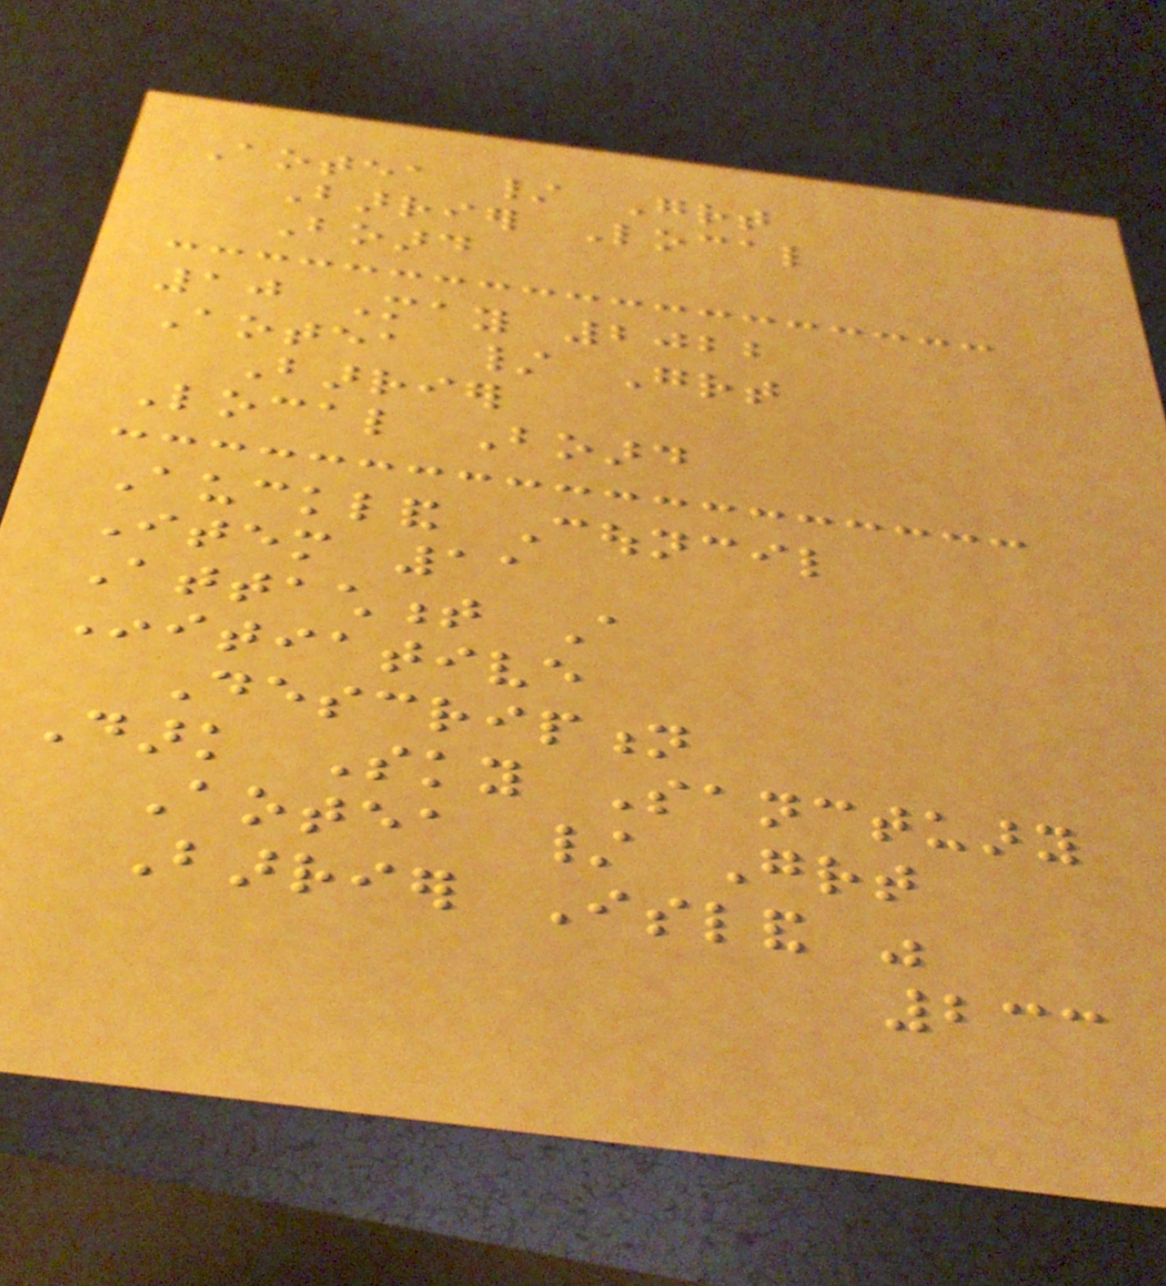Aotea / Great
Barrier Local
Board
10 May 2022
Aotea / Great
Barrier
Local Board
Auckland Council
Item 11
Attachment A
Initiative
Description
Dark Sky Sanctuary
Aotea / Great
Barrier Island was
233
